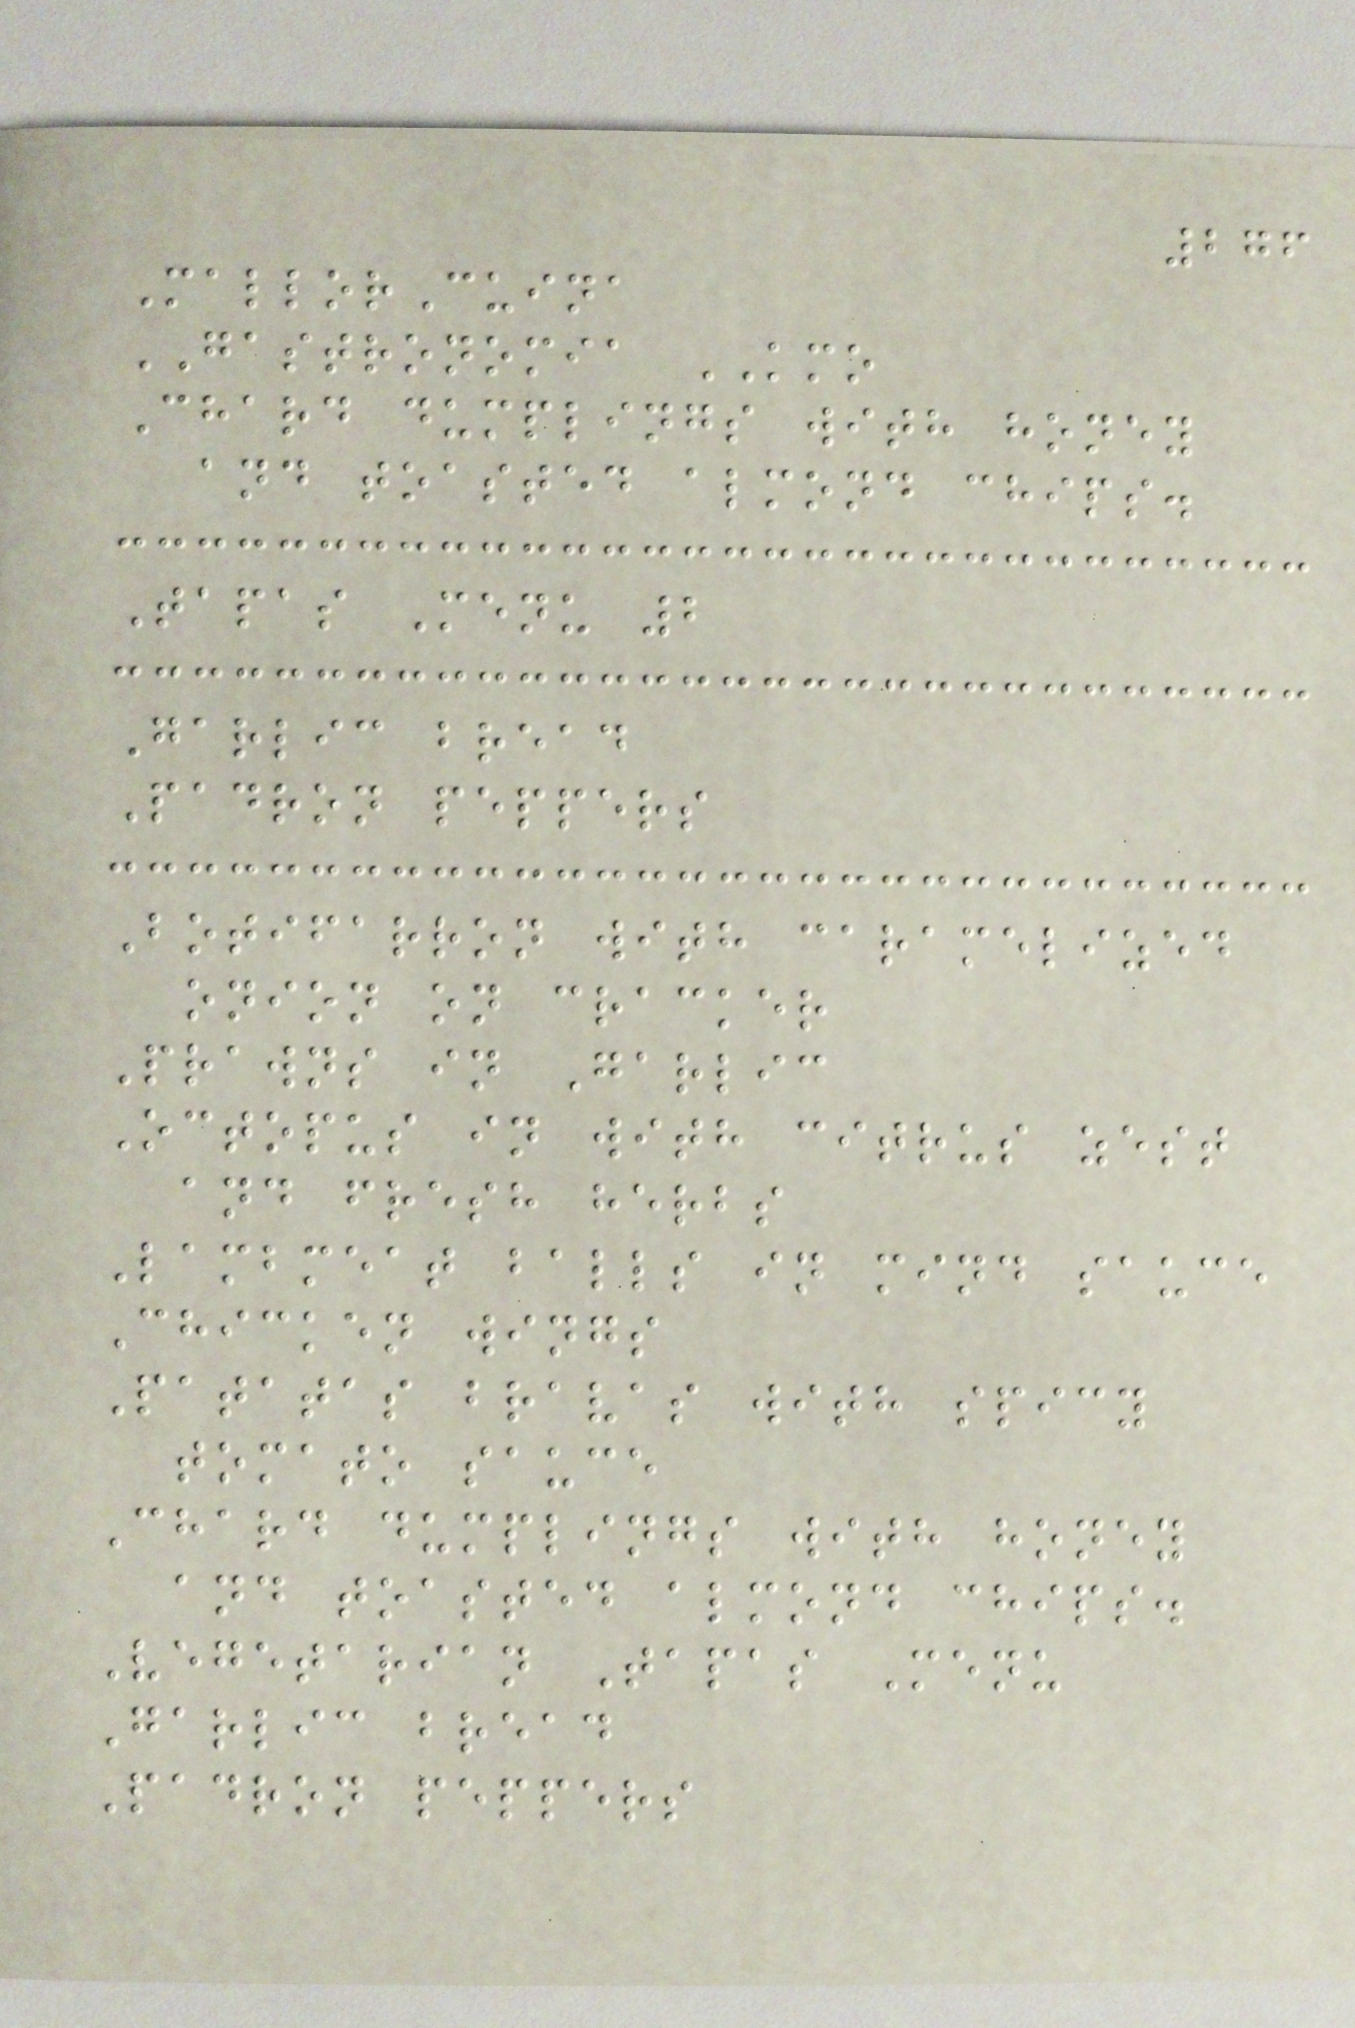276
MallorCuina
GASTRONOMIA KMO
Chard dumplings with honey
and toasted almond chips.
Tapas Menu 2
Garlic bread
Padron peppers
Botifarron with caramelized
onion on cracker
Prawns in Garlic
Octopus in with citrus zest
and fresh herbs
Lambmeat balls in mind sauce
Chicken wings
Patatas bravas with spicy
tomato sauce
Chard dumplings with honey
and toasted almond chips.
Vegetarian Tapas Menu
Garlic bread
Padron peppers
